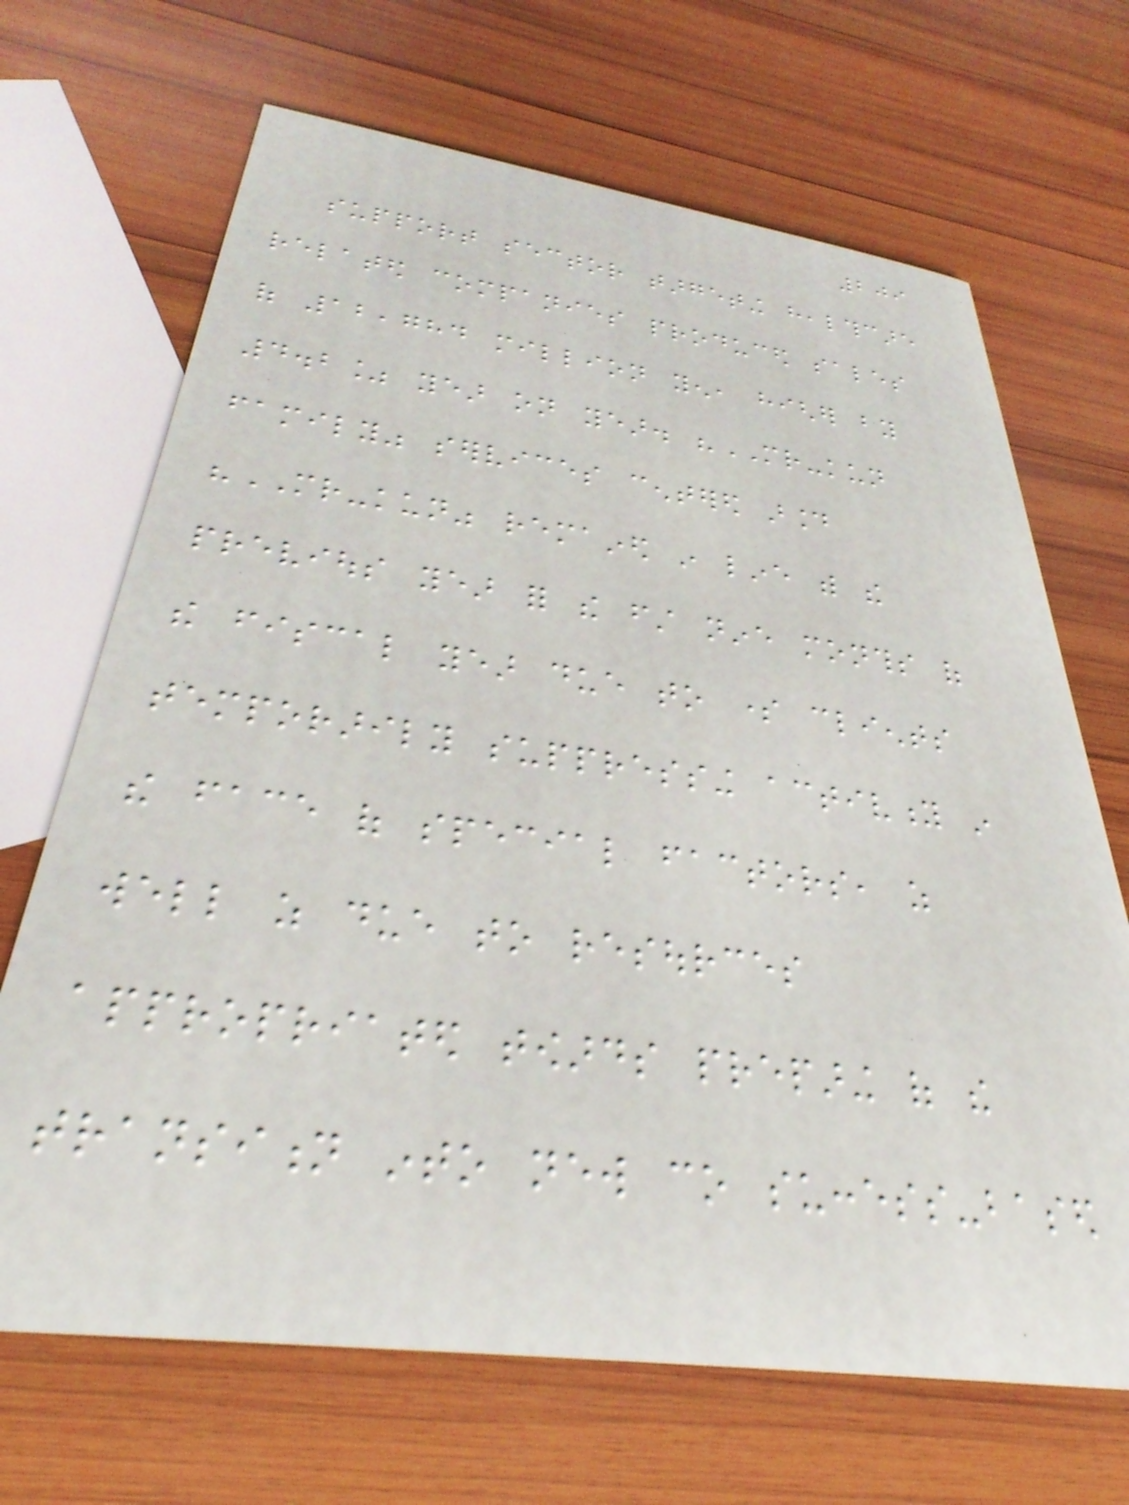209
support sector targeting healthcare
related companies produced sales
of 12,784 million yen, higher by
4.2% year on year. "MR-kun
family" services centered around
"MR-kun" remained in line with the
previous year for the first nine months of
the fiscal year due to some clients
temporarily suppressing activity in
the face of special factors, as
well as due to resources
appropriated towards preparing of the
transition into new co success-based
